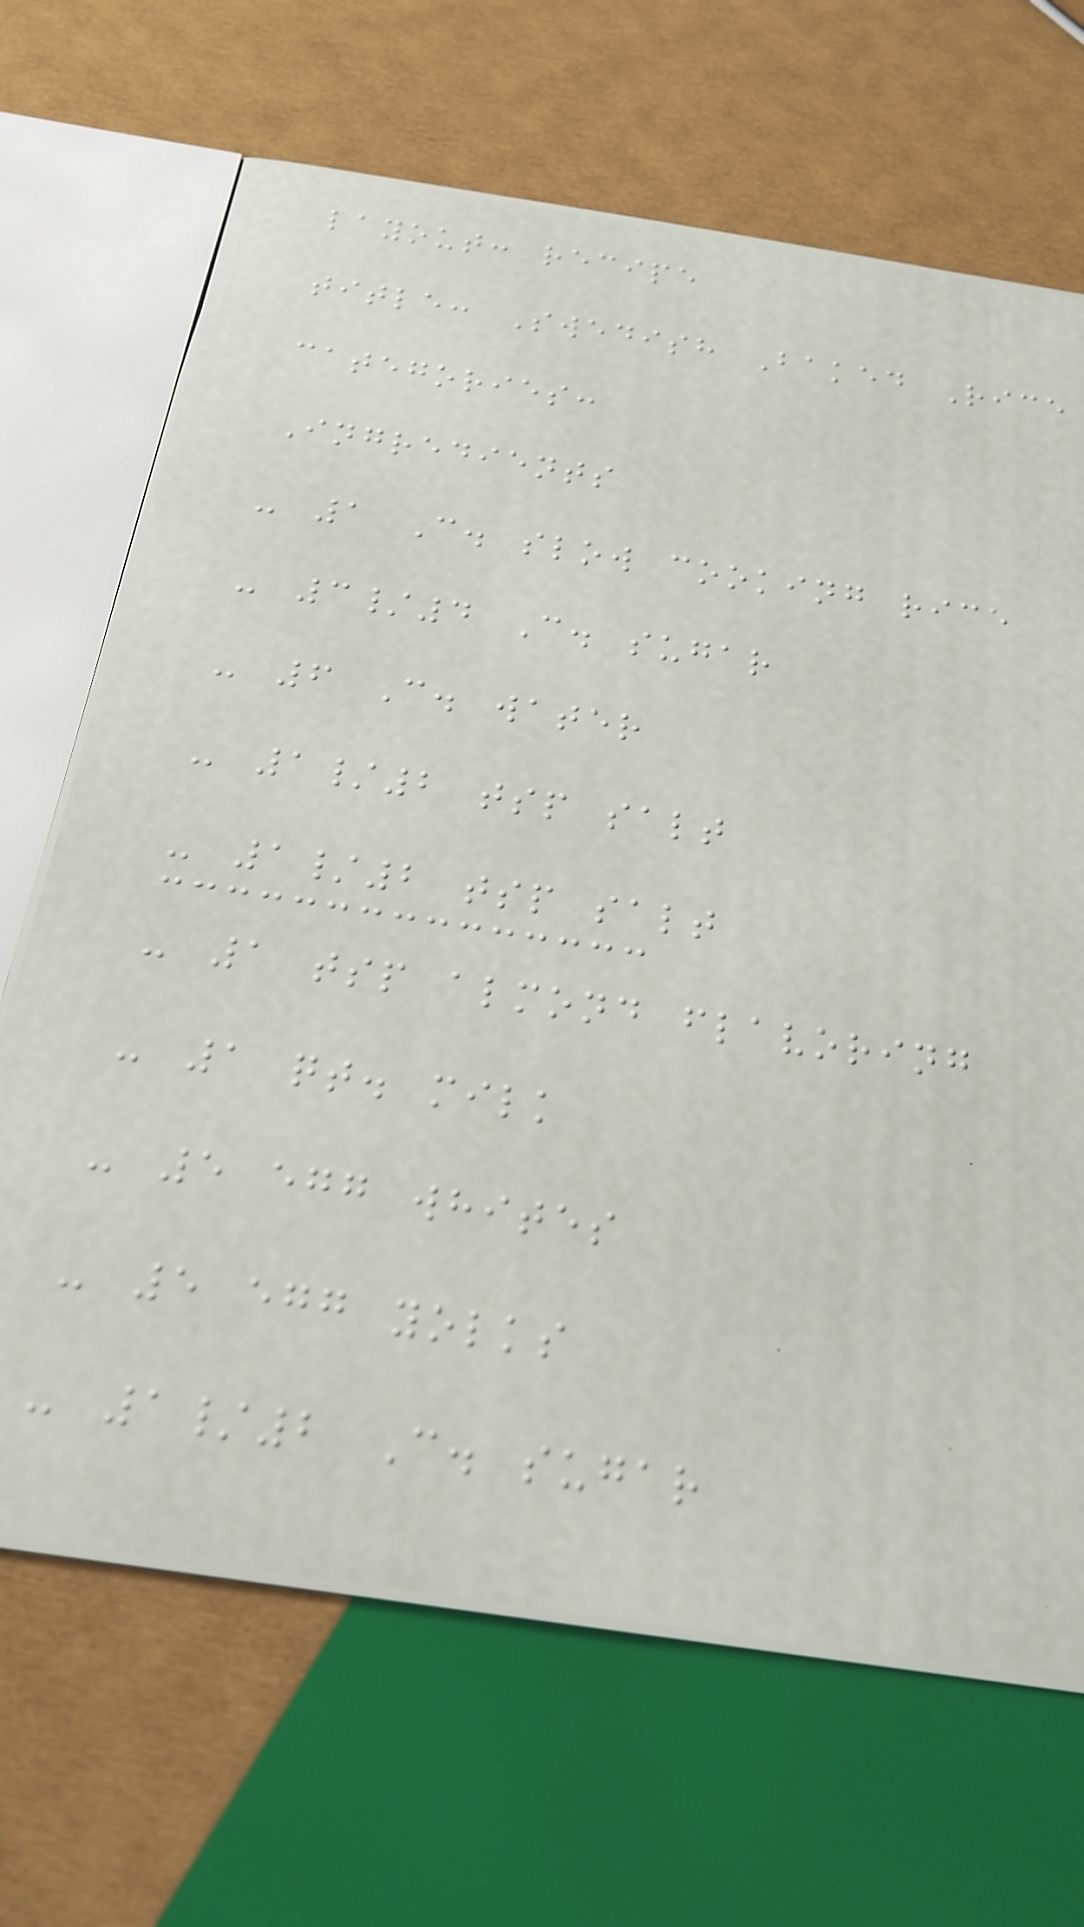layout: recipe
title: Swedish Baked Rice
categories:
Ingredients
- 1 C. slow cooking rice
- 3/4 C. sugar
- 6 C. water
- 1/2 tsp salt
- 1/2 tsp salt
- 1 tsp almond flavoring
- 1 qt. milk
- 5 egg whites
- 5 egg yolks
- 1/2 C. sugar
